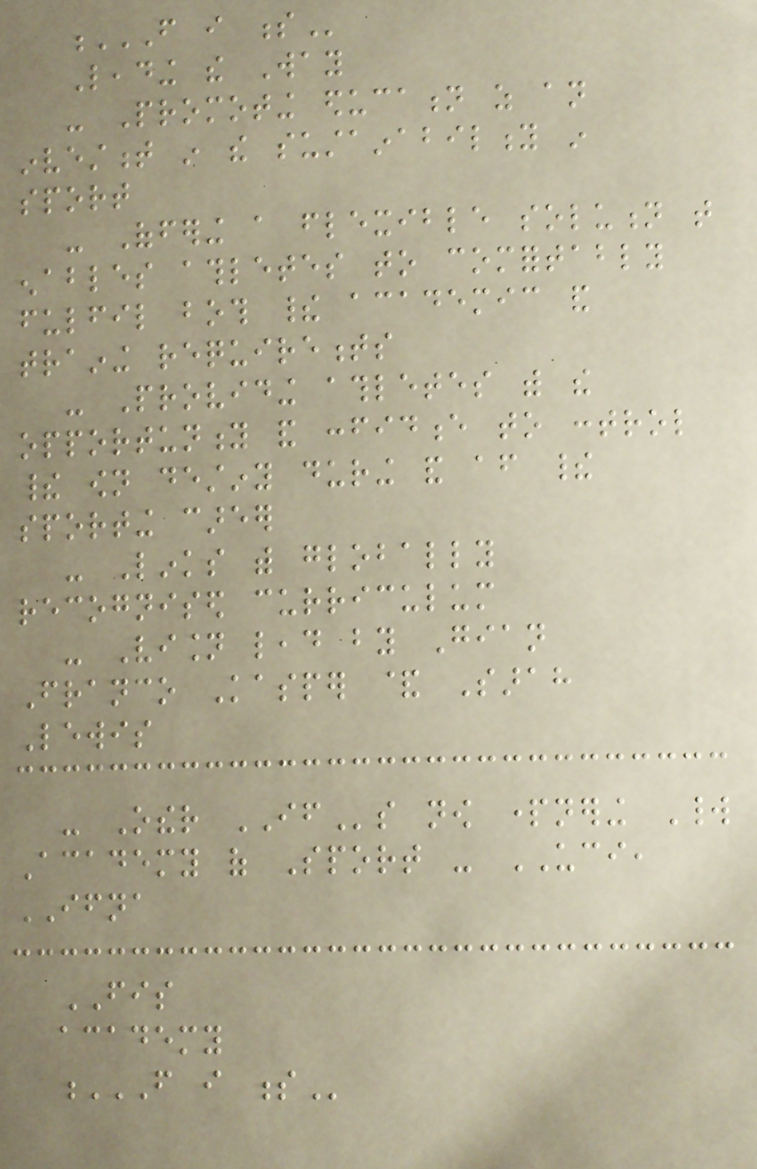F I S
Leading the Way
- Promoting education as an
investment in the sustainability in
sport
- Offering a flexible solution that
enables athletes to comfortably
fulfil both their academic and
training requirements
- Providing athletes with the
opportunity and confidence to control
their own destiny during and after their
sporting career
- Links with globally
recognised curriculum
- Vision lead by Gian
Franco Kasper & Sarah
Lewis
- Other IFs now partnering World
Academy of Sport - UCI,
IFNA
FIS
academy
F I S
